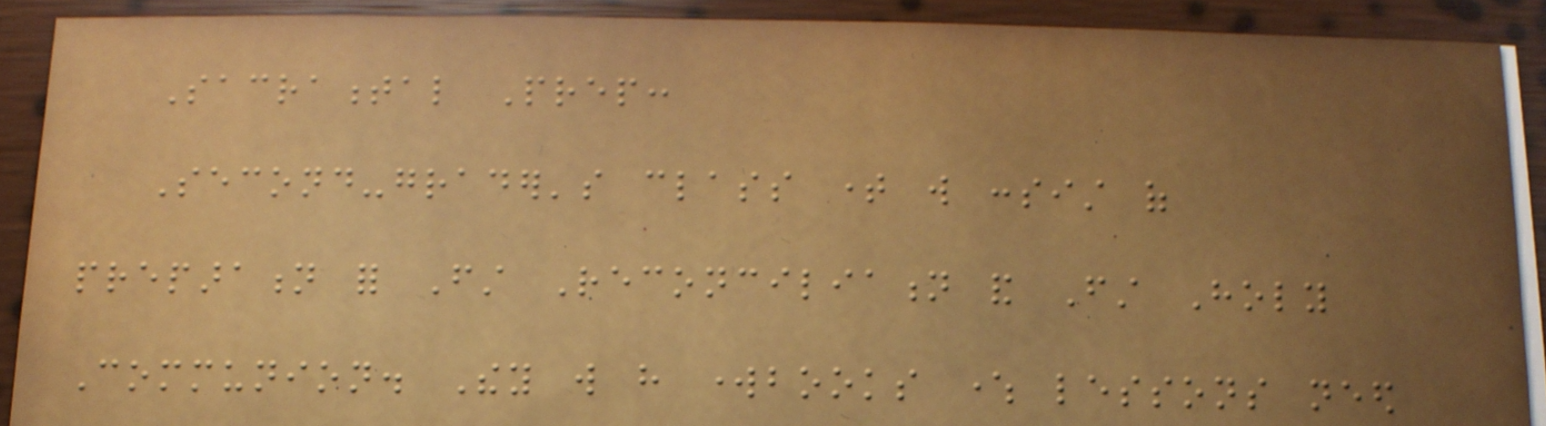Sacramental Prep:
Second-grader's class time will consist of
preparation for First Reconciliation and First Holy
Communion. They will have workbooks where lessons need
